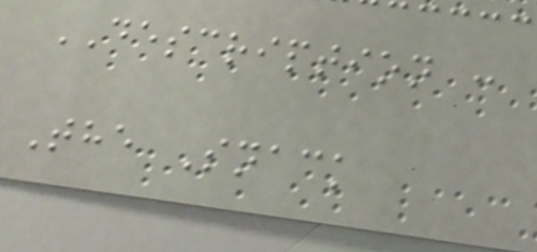DESCRIPTION :
The Snack
